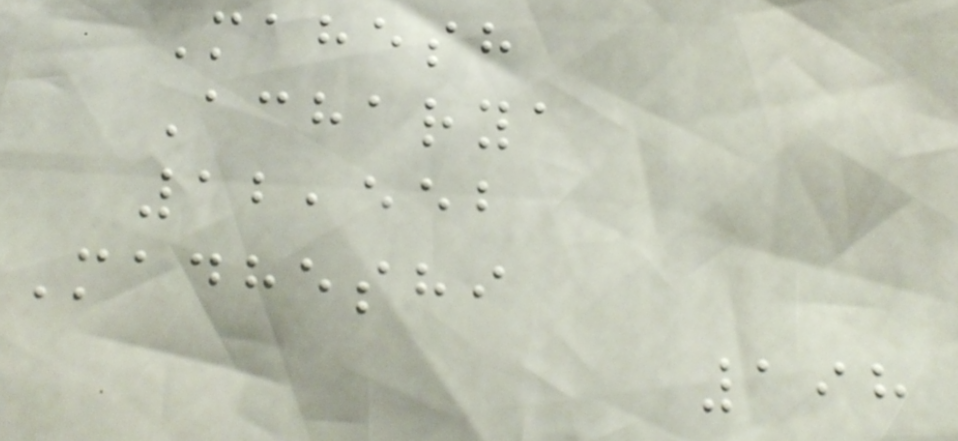Mahesh
Acharya
12,552
Madheshi
198
